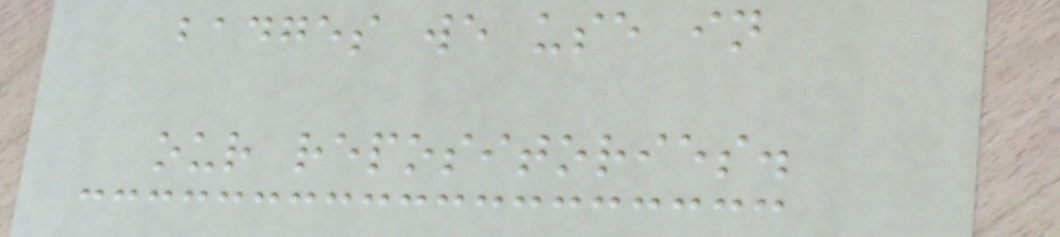badges we use in
our repositories.
